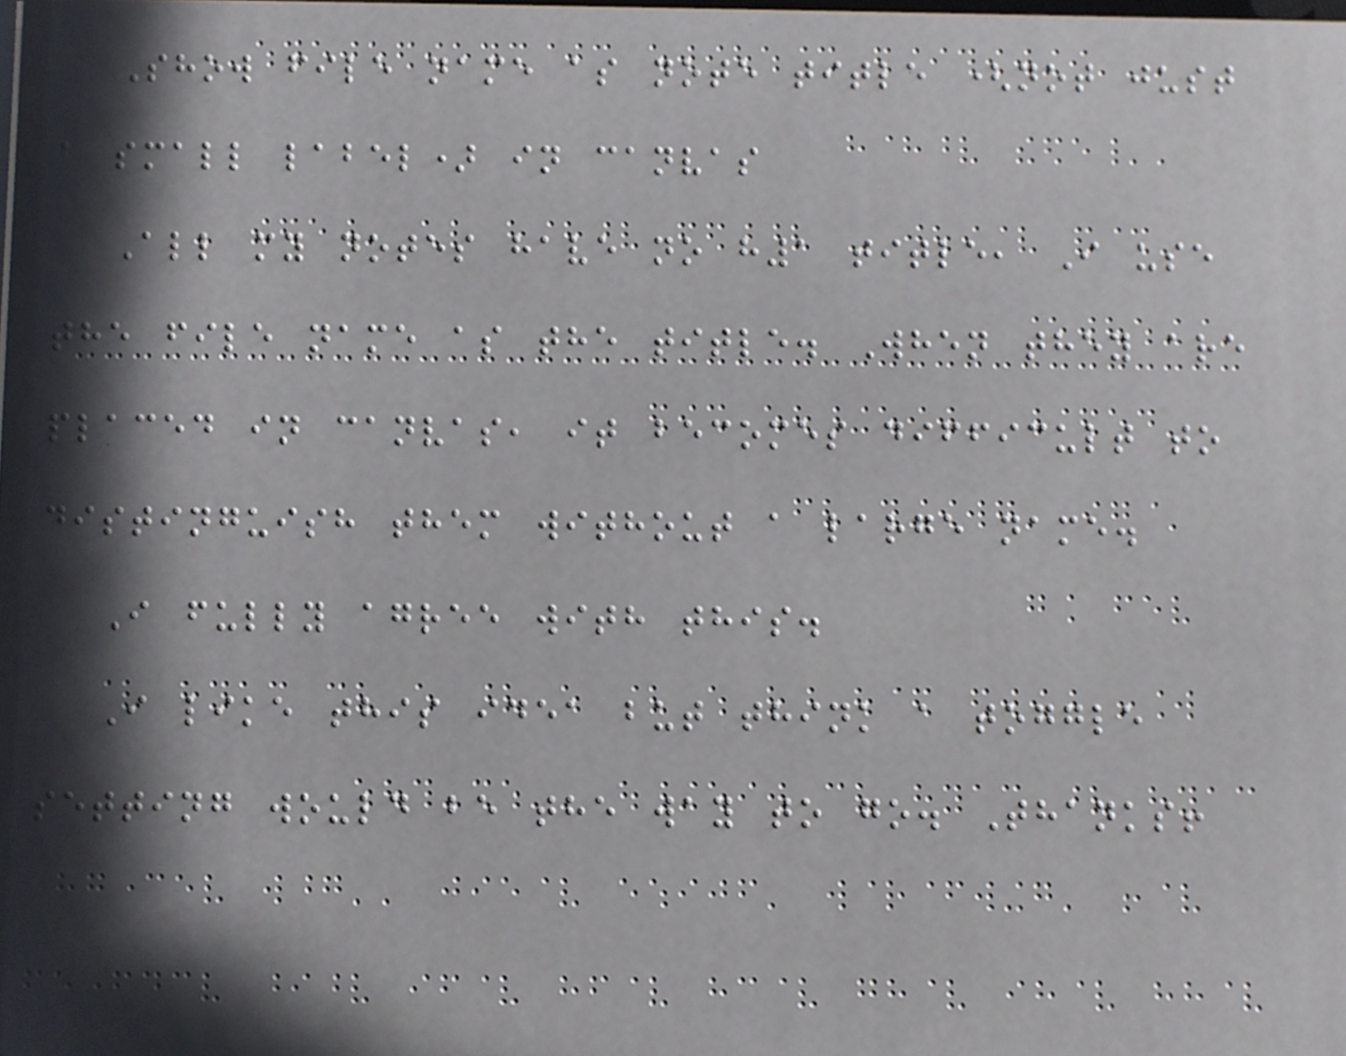Show file name as note title (not just
a small label) in canvas
All my notes have no h1 title, I use
the file name as the title. When they are
placed in canvas, it becomes difficult to
distinguish them without a large name.
I fully agree with this.
I like this idea but think a toggle
setting would be the way to go. Thanks!
